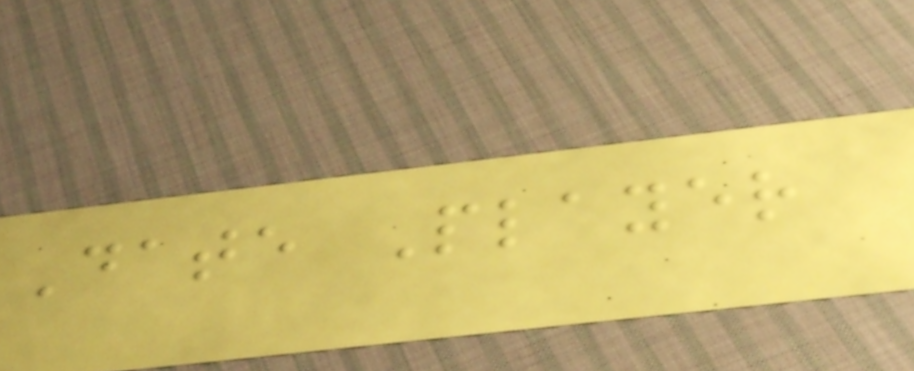Date Player
